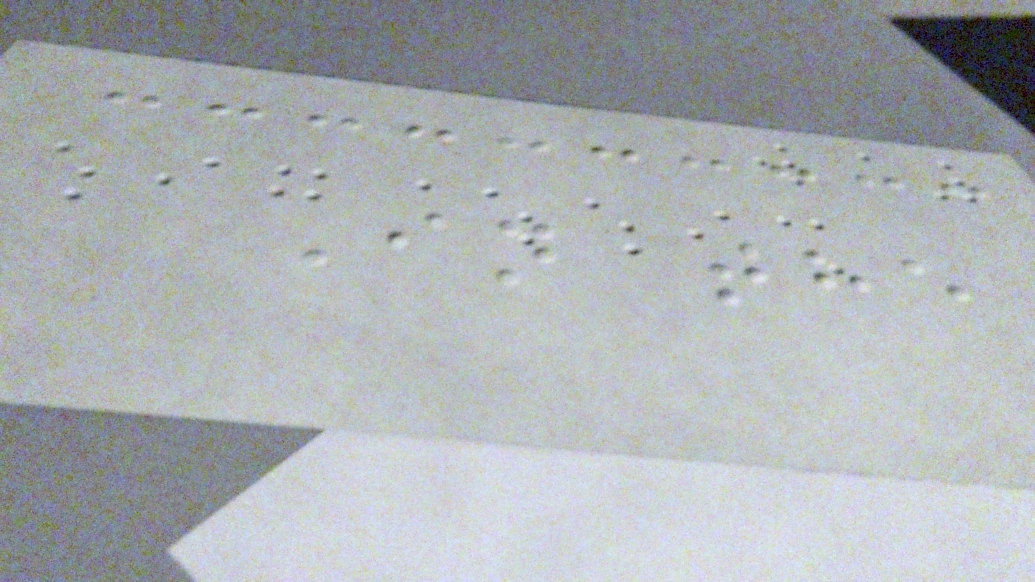In the
